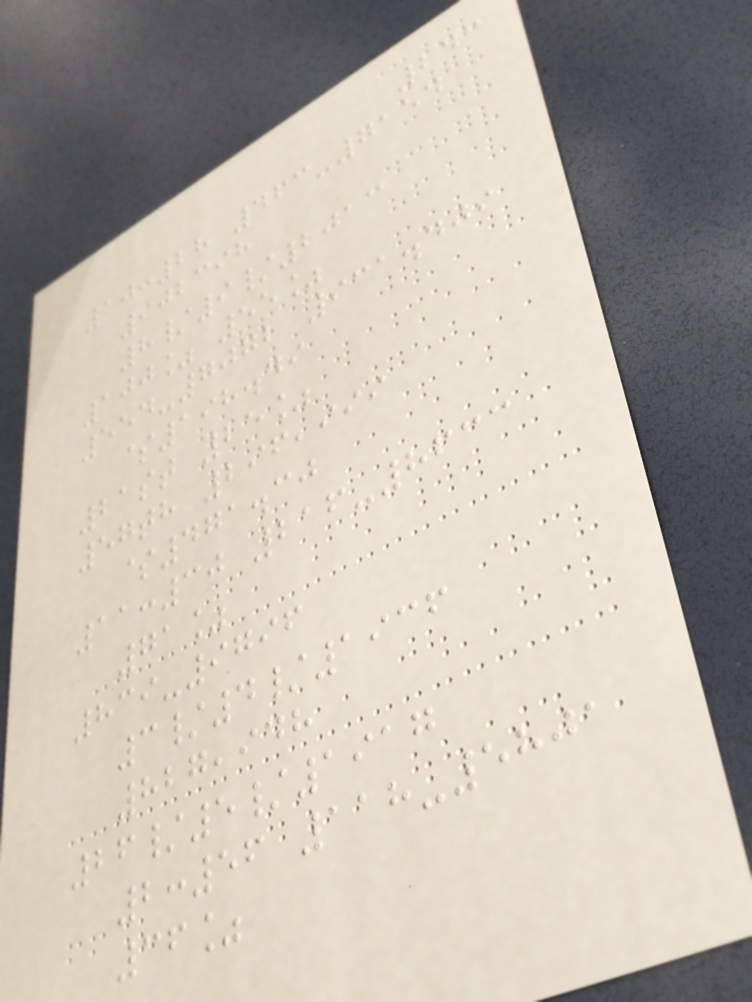243
10:28 463-7154
902398
8/9/2013
100% 55%
554-7072 931.409
$198.49
21st 25%
57th 296,999
$471.30
11:30 216-8633
71%
839-9796
3/4/1936
827,948
26/5/1917
2:56 118-5801
36%
